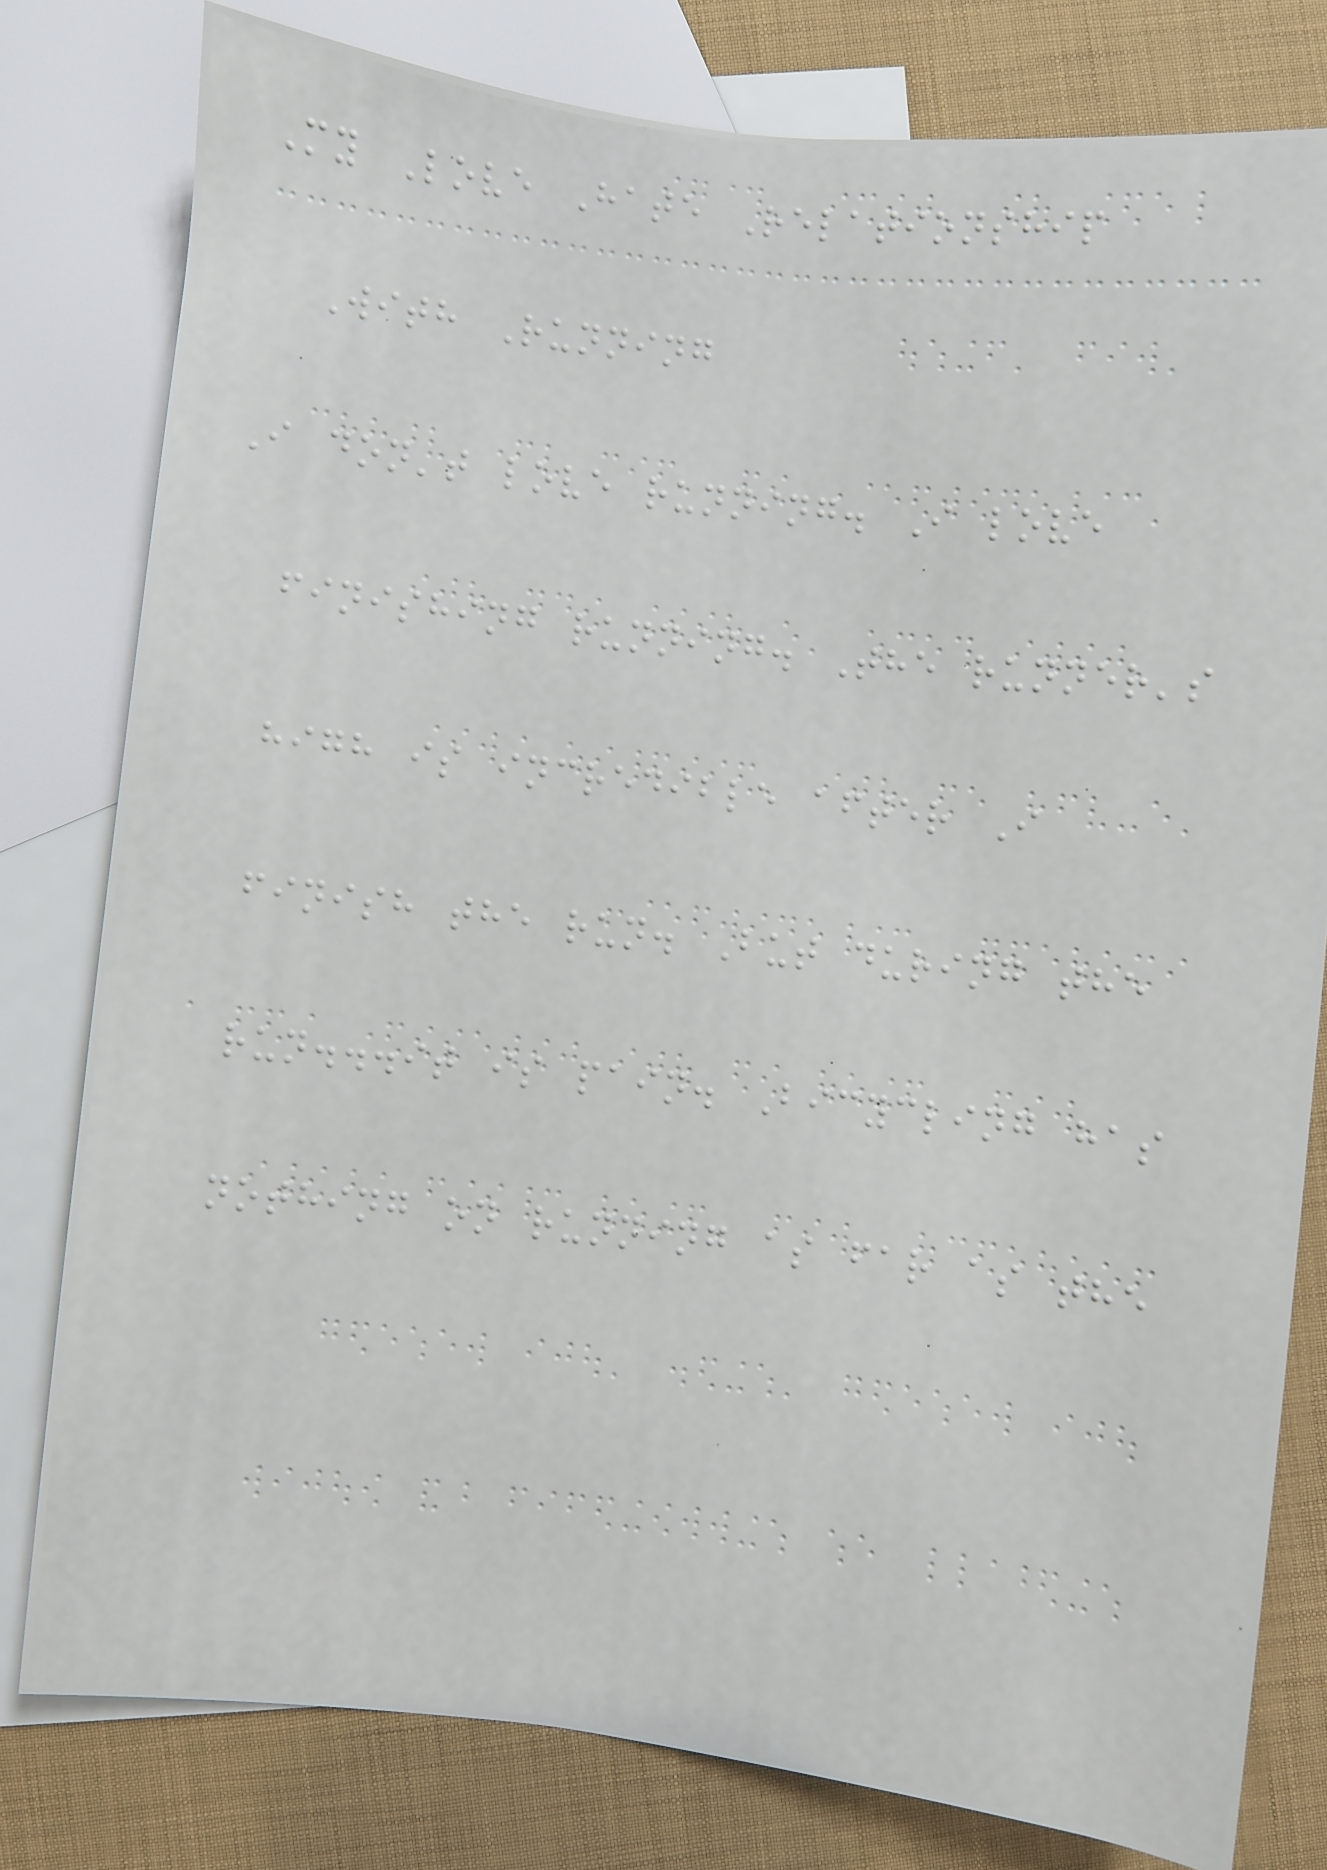My Love Hate Relationship
With Running
I don't love running. I love
finishing running. The runner's
high is incredible after I
finish the run. But during the
run...it is pain. Bicycling has
nothing on running as far as the
